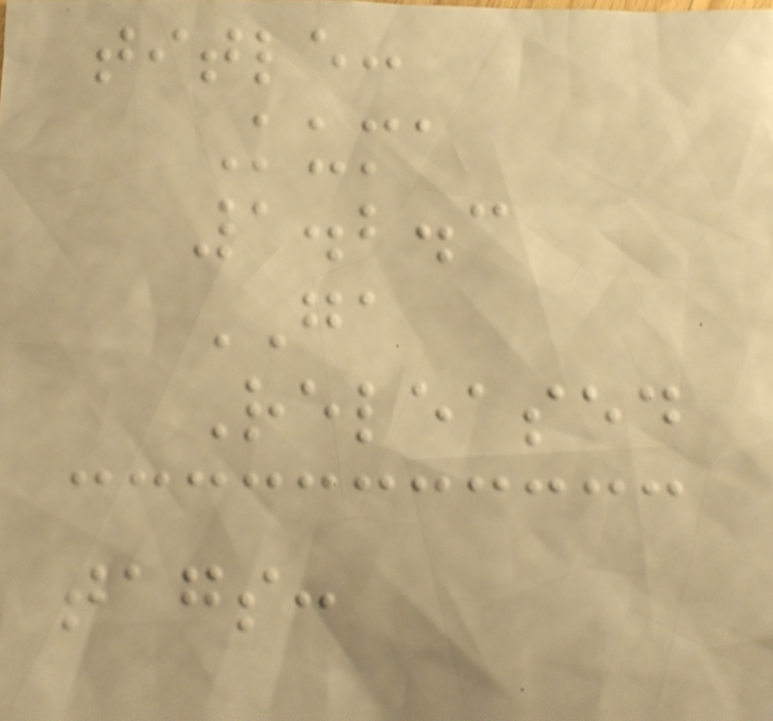title:
Kuma
1.2.3
GA
Released
tags:
